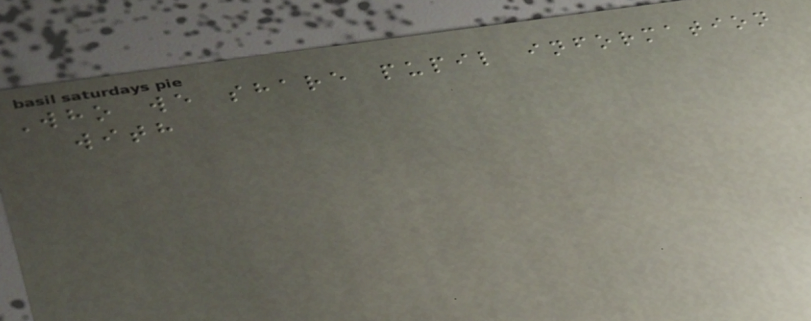Who we share pupil information
with
